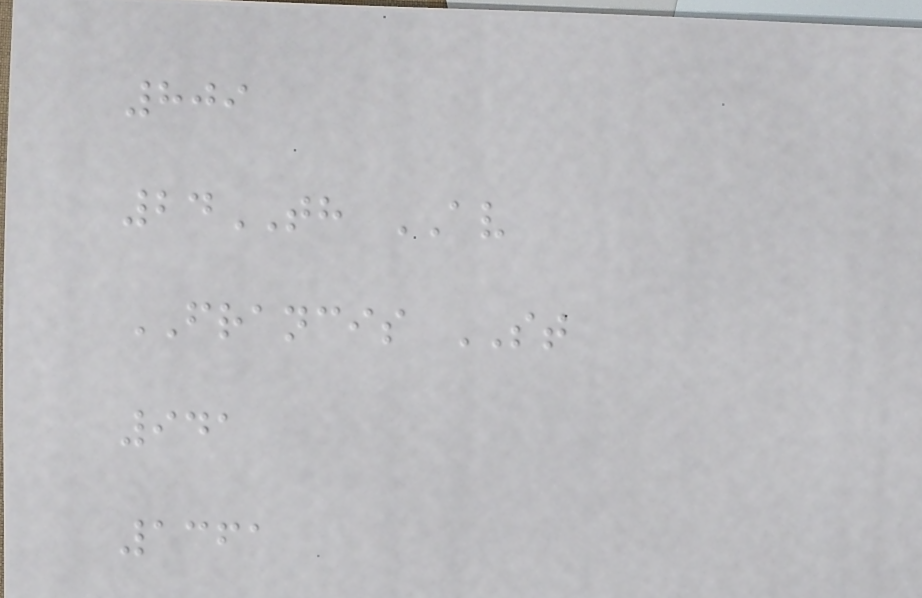809
24TH AV
FRANCIS ST
941
1361
